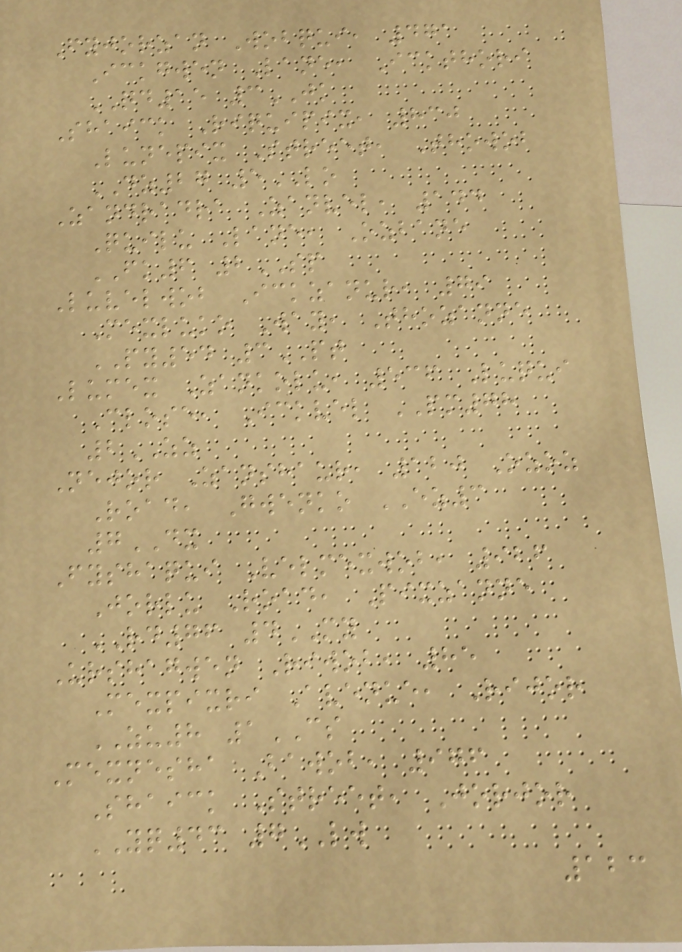Fyjorzan Wobqui, 471
Ickgwen Lane, Ickthori
QD15 3JK
Shaick Riquipix, 830
Lunepix Street, Thowob
DZ27 5LO
Zandradra Zanvel, 144
Quilu Lane, Ozbane
FK6 2SP
Luvelwob Ickzanur, 79
Mexluko Way, Thozanne
PY54 3PT
Lumex Zankolu, 536 Luqui
Close, Ickvel PM78
2ZZ
Nejor Zanshaur, 120 Ozoz
Road, Gwenko EZ3
7DX
Fyshaqui Velmexwob, 926
Jorlu Road, Pixzanne
RD76 4MY
Urshagwen Riwob, 85
Mexpixri Avenue, Rijor
ZU8 1CS
Mexnesha Bawob, 976
Shaick Street, Jorjor
YQ43 7LW
123
